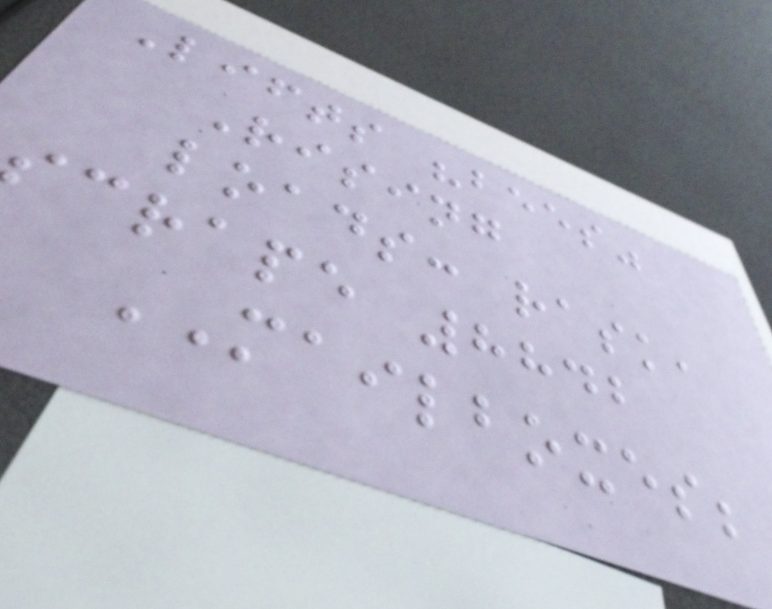Lifts "bees"
Rising
loads: rask,
scrape 8842
MAILBOXES;
